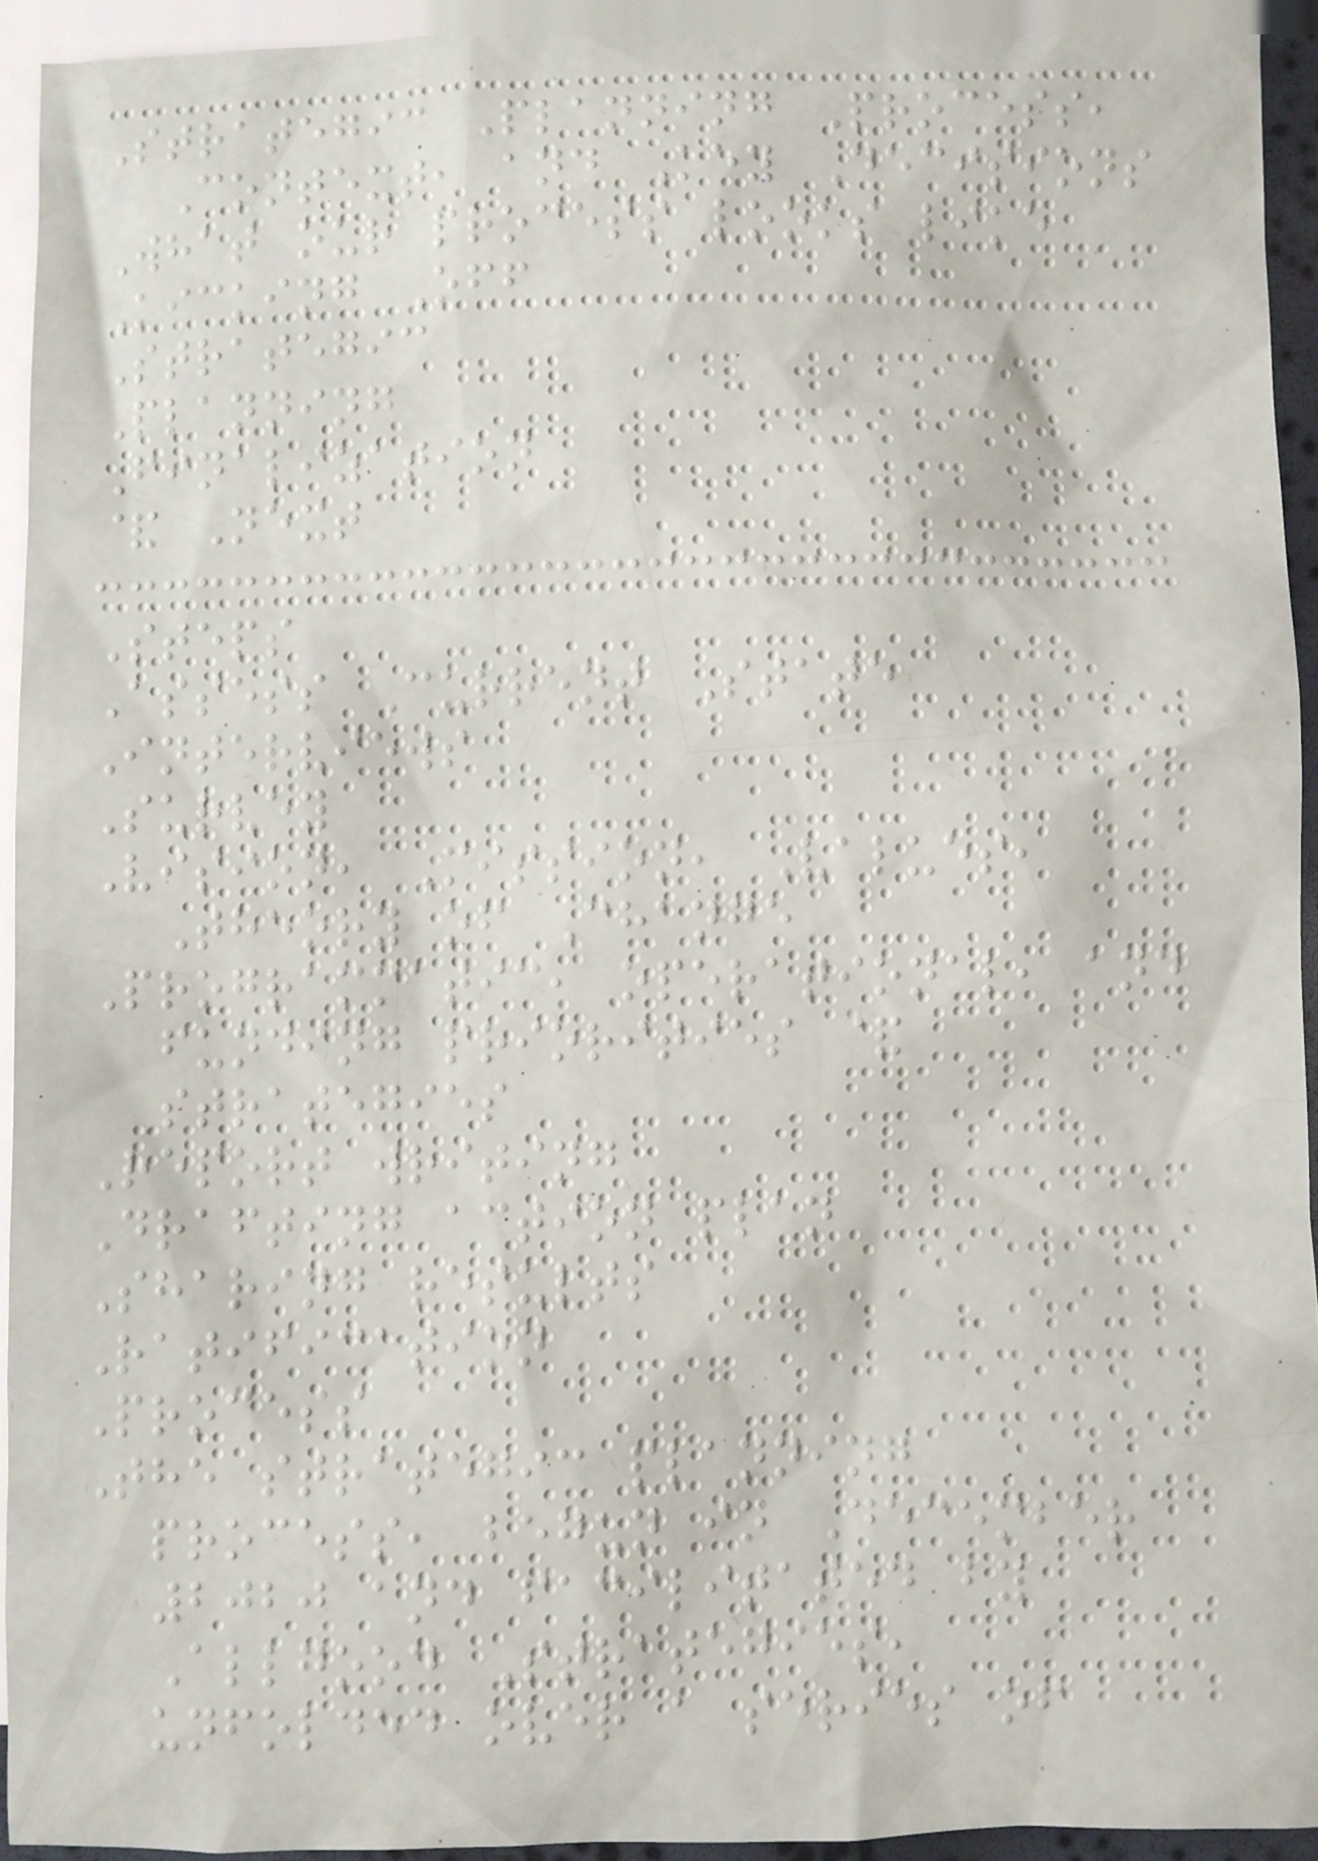Strategic Planning Process,
Context, and Key Decisions
What our process looks like
Kicking Off
Strategic
Planning
Finalization
& Next
Steps
Assess Current State
Interviews
Survey
Vision, Mission, Values,
Theory of Change
Programmatic, operational, and
funding priorities &
strategies
Report writing
Drafting action plan
Sharing results
Ratification
Process
The strategic planning
process, begun in December
2020 and facilitated by
Allgood Strategies,
unfolded over a series of
